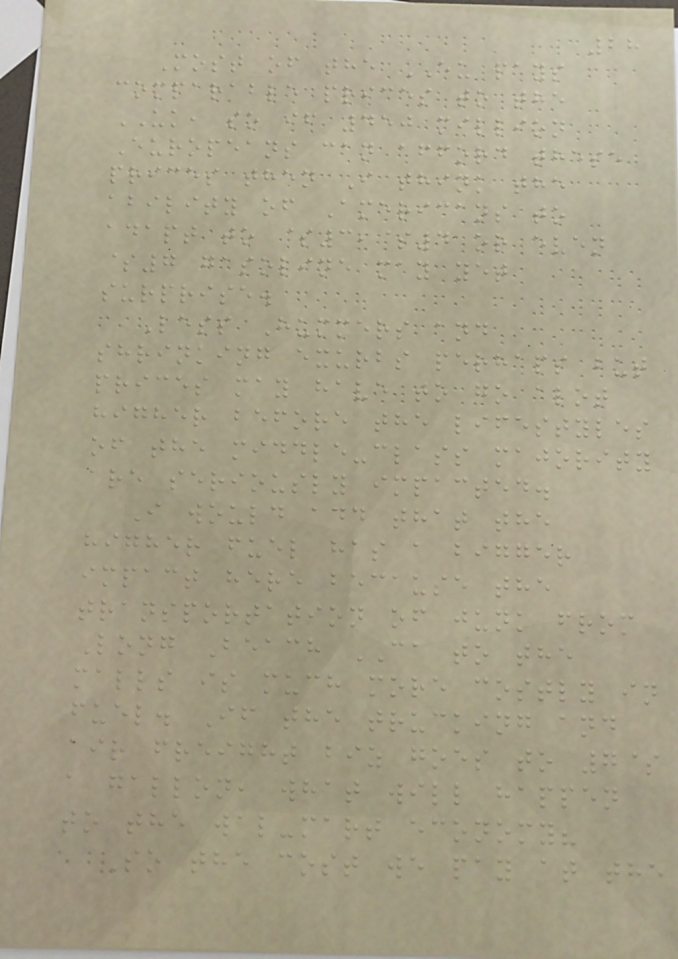28
Most of the EU pays
comparable prices to the
UK, so if 450 million
Europeans can afford these
prices then I think the
ability of Americans to
adapt to $3,$4 or even
$7 gasoline may yet
surprise.
Less Hummers and
shrinking exurbs perhaps but
prices may have to go alot
higher before the lifestyles
of the middle-class majority
are seriously impacted.
I would add that the
higher fuel has a bigger
impact here because the
transportation of junk from
Long Beach CA to the
malls is much more costly in
fuel. If the trucking and
air freight biz goes to 7$
a gallon, what will happen
to the wal-mart economy?
So the cost we pay at the
